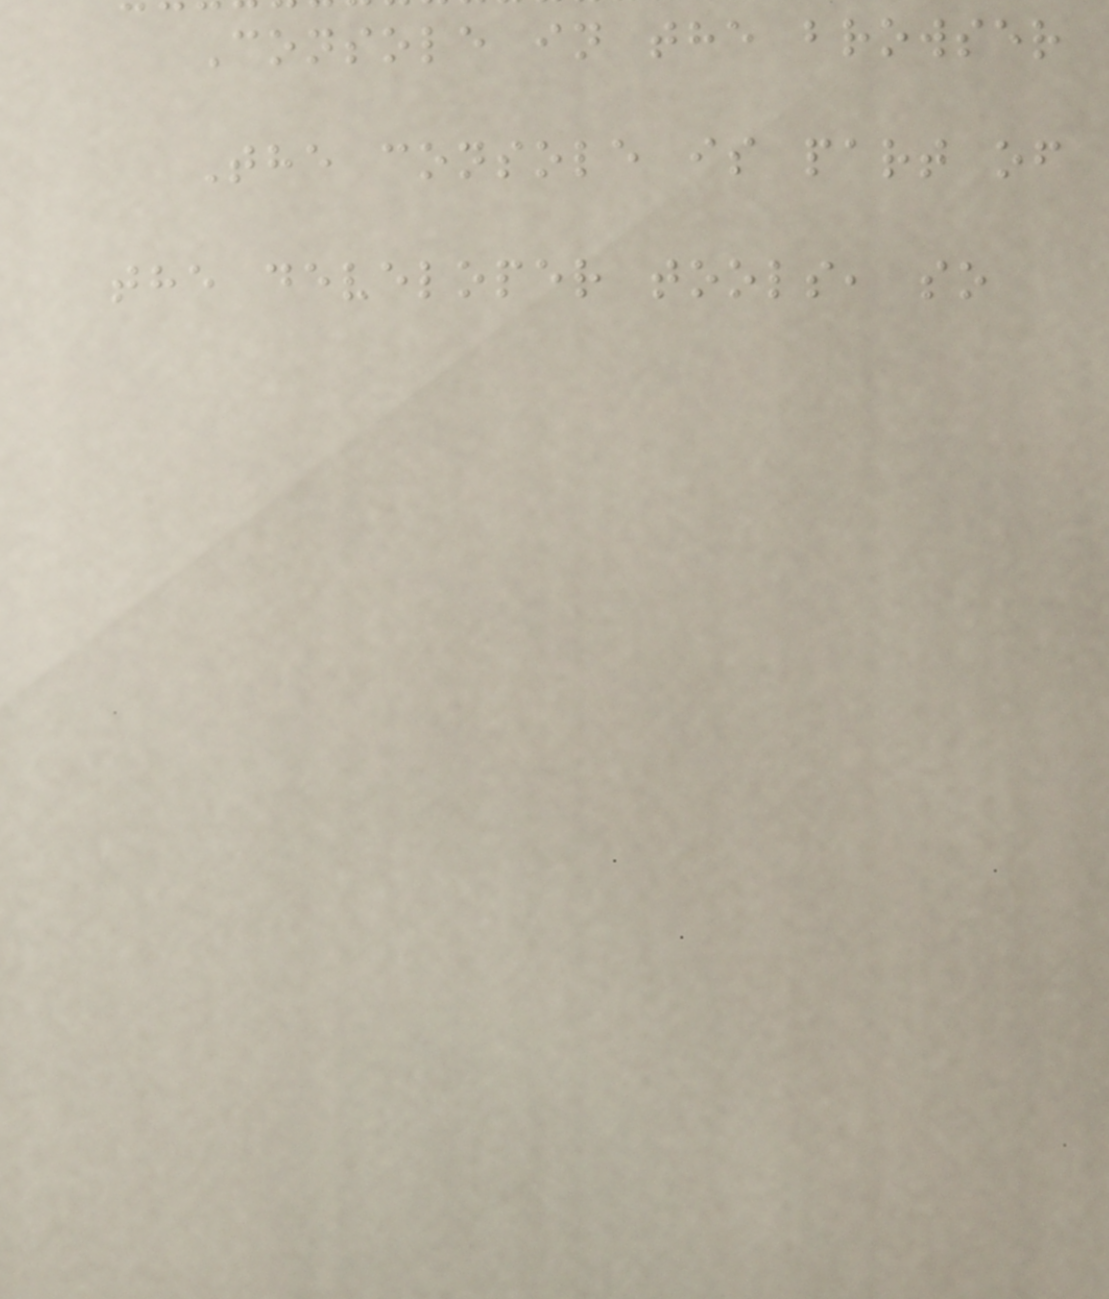Console in the browser
The console is part of
the developer tools, so
